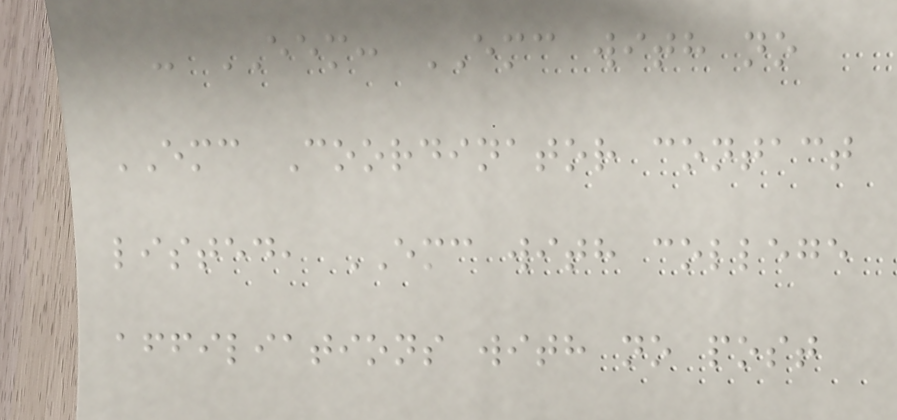- EEM: EMC with no
EMC Coordinator contact
listed, EMC with college
affiliations with no post
